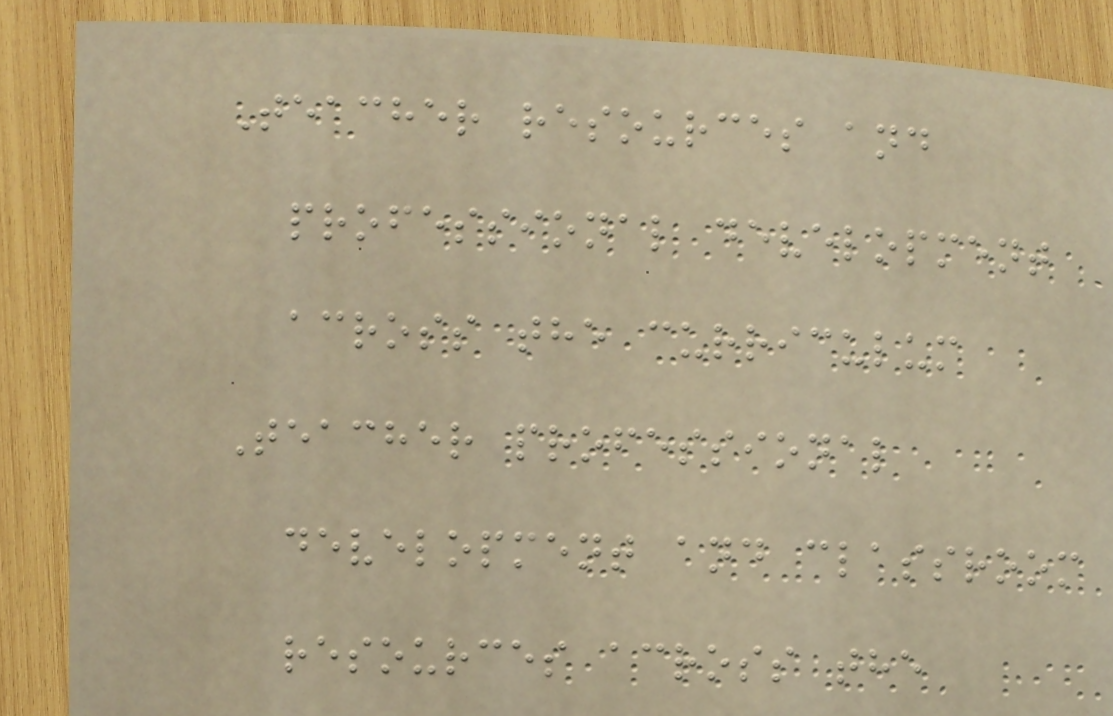Teacher resources and
professional development
across the curriculum
Teacher professional
development and classroom
resources across the
